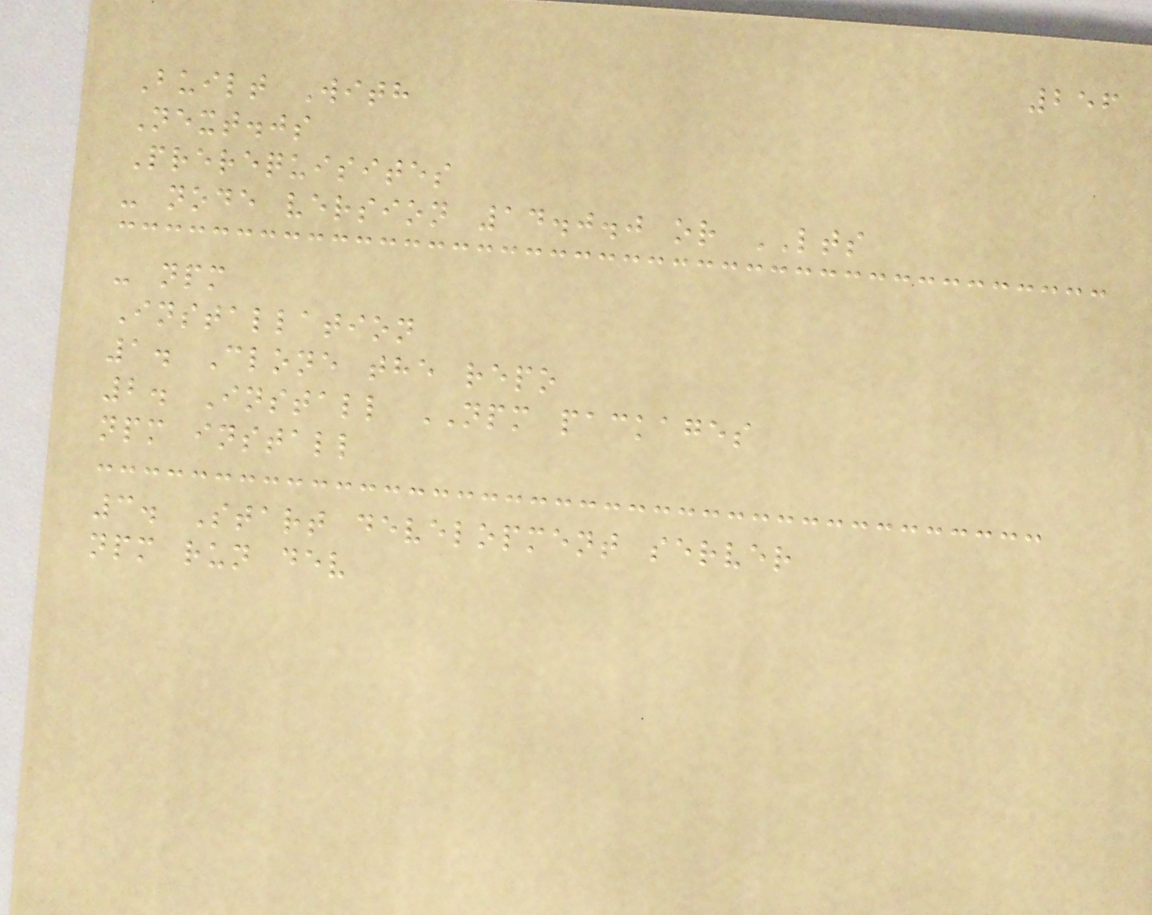256
Built With
Next.js
Prerequisites
- node version 14.0.0 or LTS
- npm
Installation
1. Clone the repo
2. Install NPM packages
npm install
3. Start development server
npm run dev
